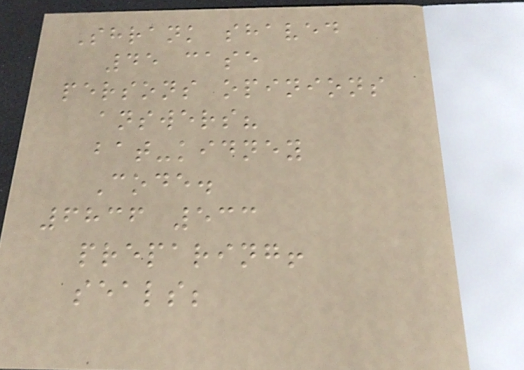Shrank shaved
45 case
persons opinions
answers?
bat-kidney
Code.
6836 533
preparing!
seals;
